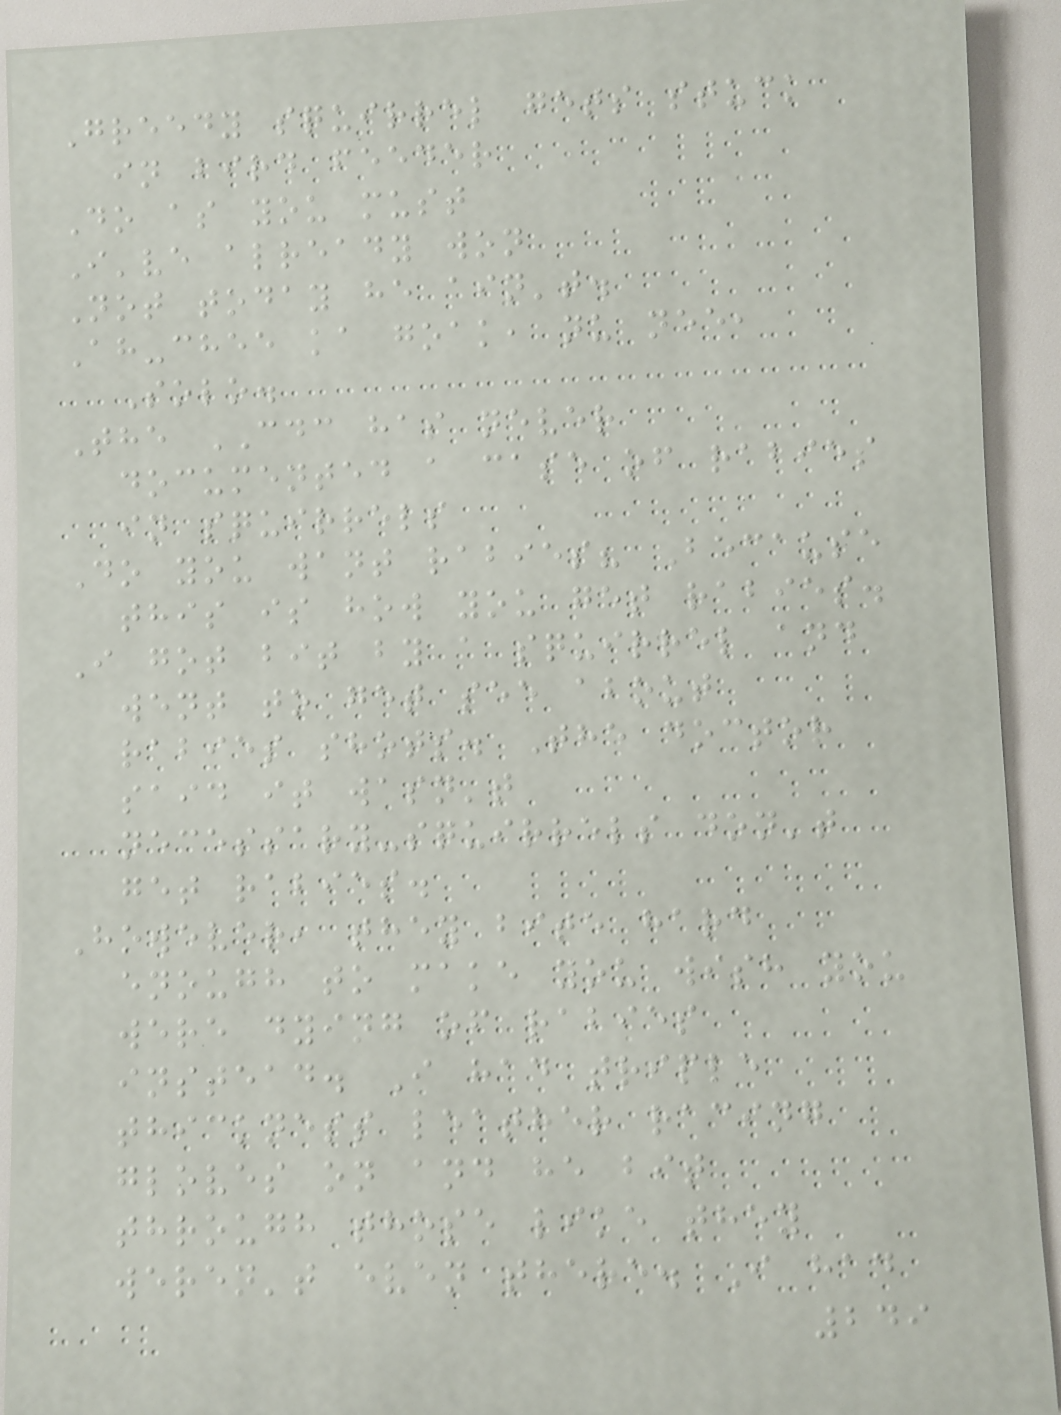Greedy squirrel gets stuck
in bird feeder
Do as you must
I've already won
Not today he ain't.
Ah-chee ka goak, nu nee,
Solo.
The CDC has never
documented a case of rabies
in squirrels
Do you want rabies? Because
this is how you get rabies.
I got bit by a squirrel and
went to get see about
rabies shots. The doctor
said it wasn't
necessary-squirrels don't
get rabies.
However, they bite hard
enough to make you wish you
were dying of rabies
instead. I had triple
thickness leather racing
gloves on and he bit
through those like they
weren't even there. I had
249
